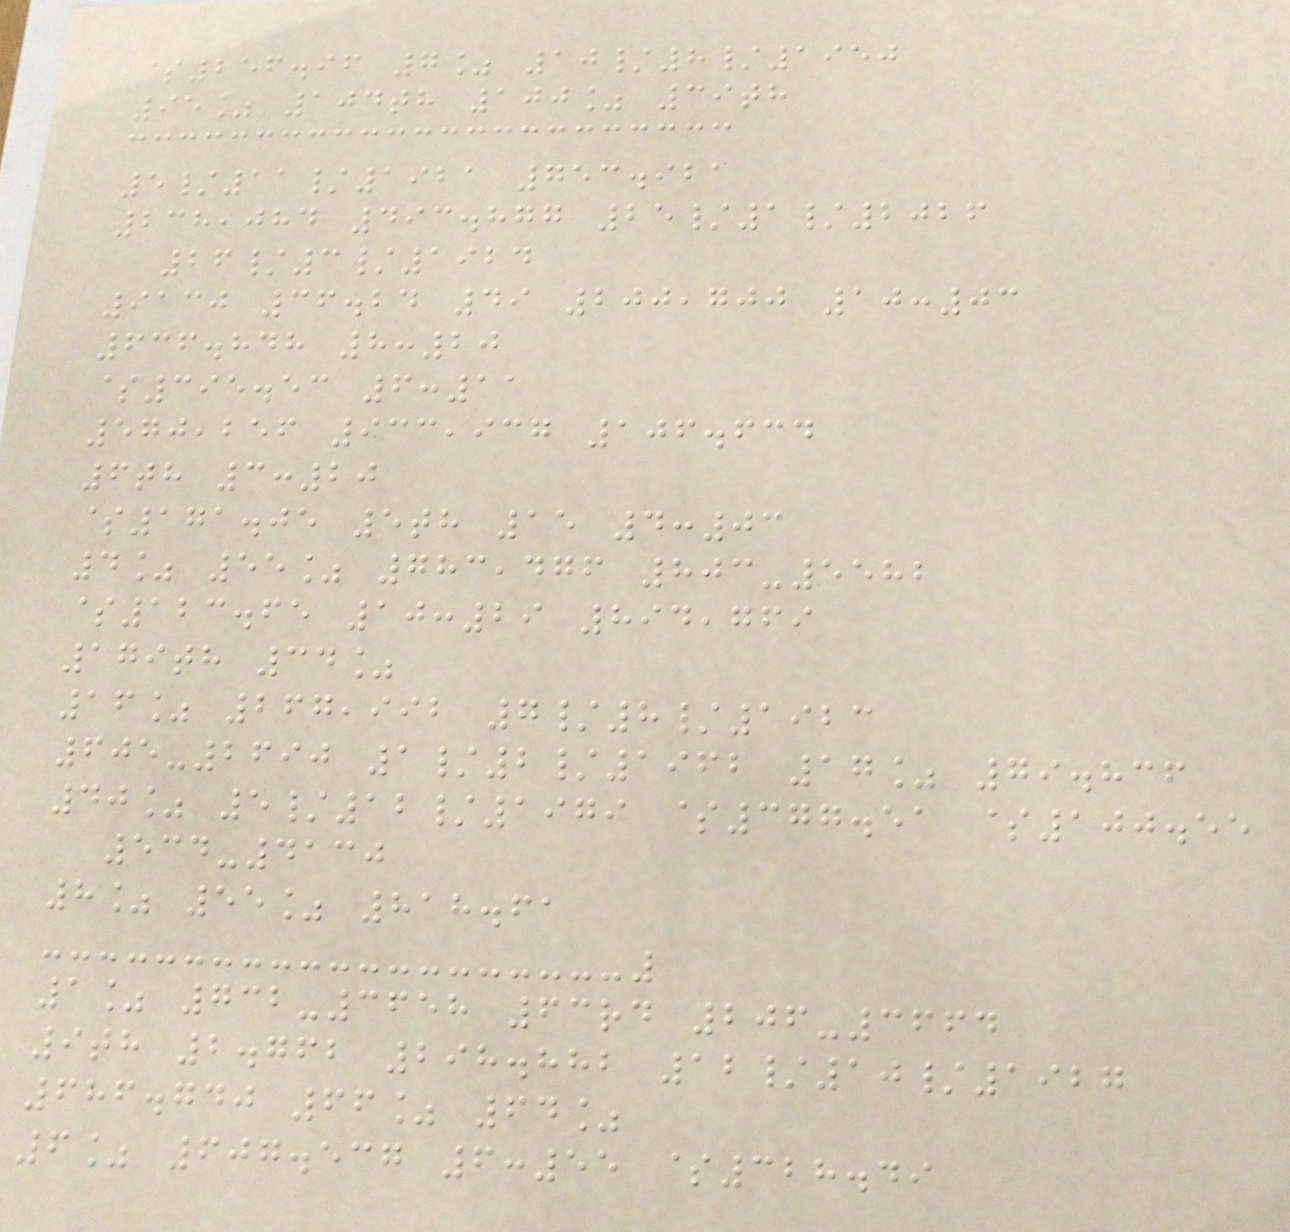$256.96 7% 10/8/1950
95% 104th 100% 39th
5/11/1921 753.921
238,084 493.877 25/1/2026
26/3/1924
9130 36.24 49 200,700 10:03
636.848 8:20
$395.53 6:11
570,256 933,937 106.634
6th 3:20
$171.05 5th 15 4:03
4% 55% 783,476 803-5582
$123.65 10:29 894,769
179th 34%
16% 267,992 7/8/1923
605-2690 1/2/1962 17% 79.836
40% 5/12/1979 $377.51 $100.55
534-4130
8% 55% 818.61
1% 732-3658 63rd 206-3664
9th 2.762 298.882 12/10/1927
686.740 66% 64%
6% 607.537 6:55 $328.49
